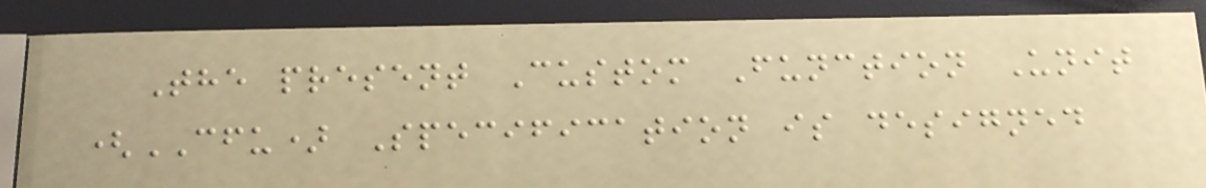The present Custom Function Unit
(CFU) Specification is designed
